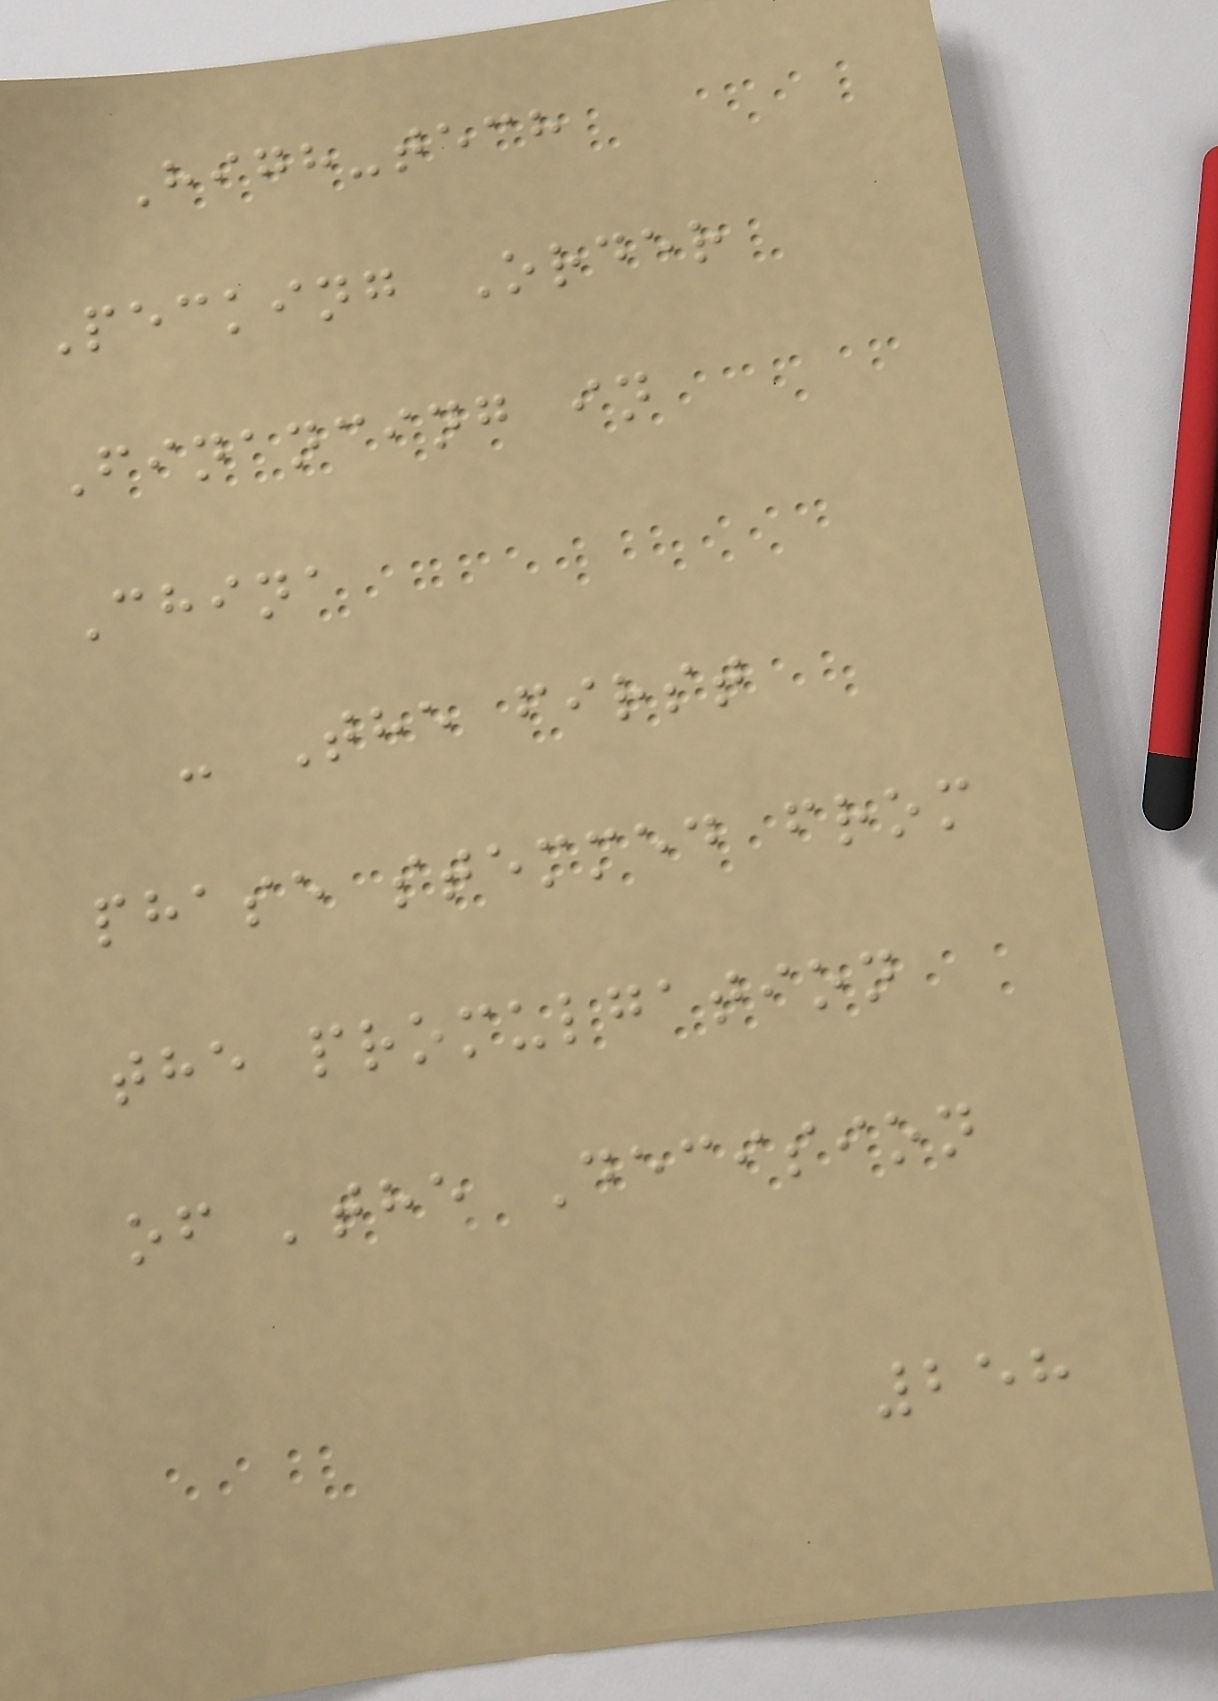High-tech
Pecking Order
Financing in
China
- The first
phase stemmed from
the promulgation
of 'the Decision
258
